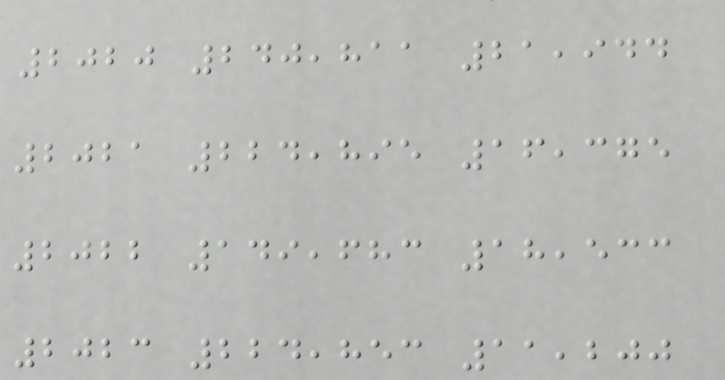2020 240,811 21,944
2021 224,895 16,375
2022 149,683 18,533
2023 224,853 11,200
